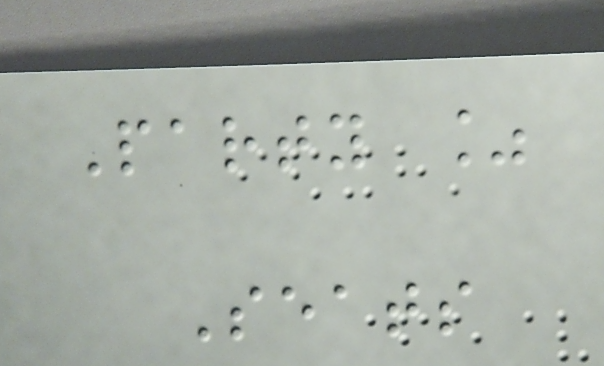Party %
Seats
